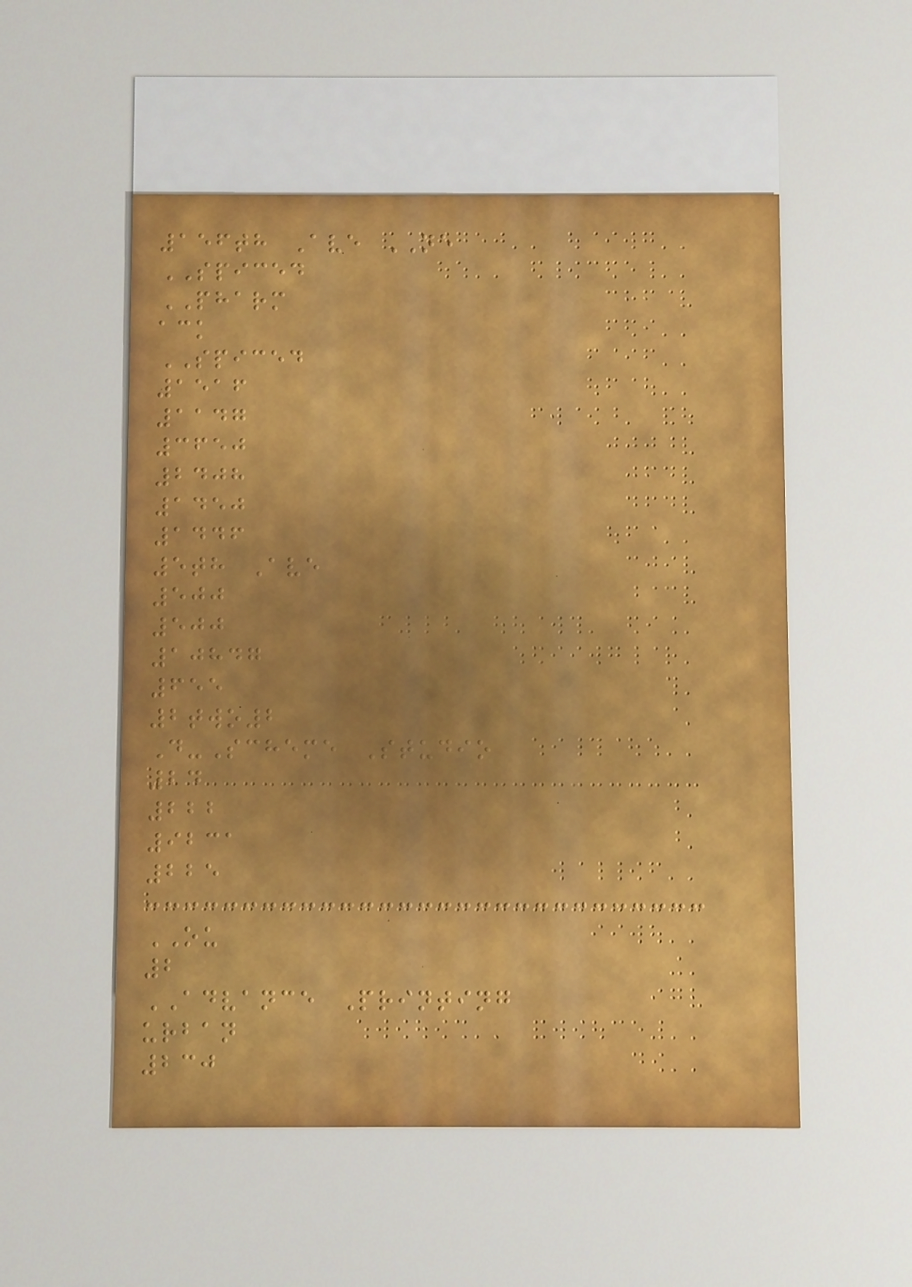156th Ave NE
SPICED
PHARM
ack
SPICED
1516
1147
3650
2408
1450
1446
5th Ave
500
500
10847
655
2two2
D-Scheme Studio
24
222
9231
225
OU
2
ADVANCE Printing
urban
230
